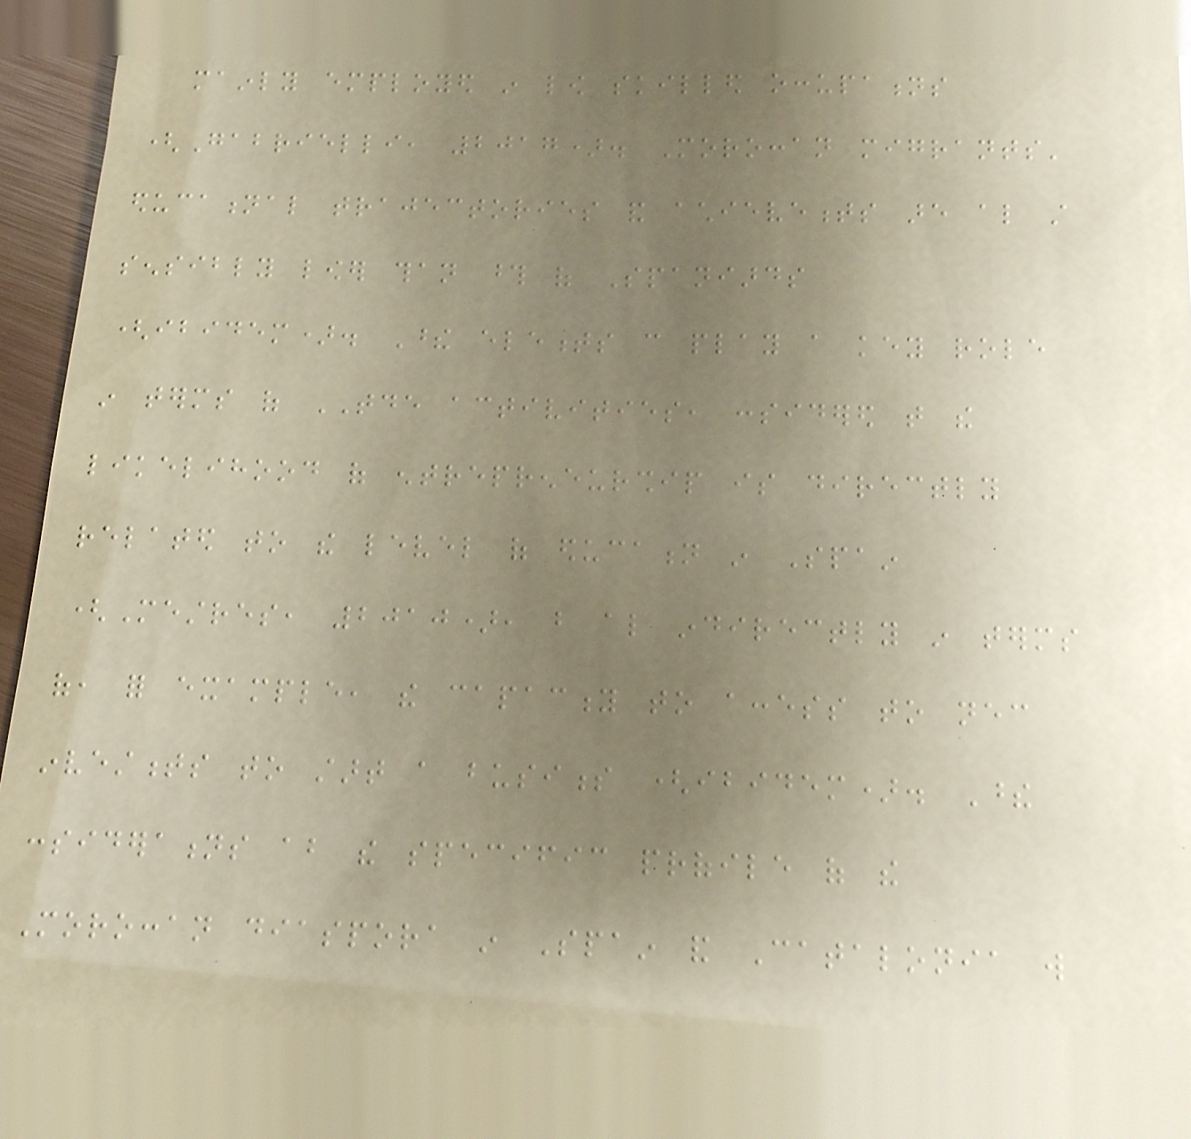mainly employed in low skilled occupations
(Gabrielli, 2017). Moroccan migrants'
educational trajectories and achievements are also still
sensibly lower than those of Spaniards
(ibidem). These elements can play a key role
in terms of TDE activities, considered that the
likelihood of entrepreneurship is directly
related to the level of education in Spain
(Mestres, 2010), but also indirectly in terms
of, for example, the capacity to access to necessary
investments to start a business (ibidem). These
considerations about the specific profile of the
Moroccan diaspora in Spain and Catalonia will
